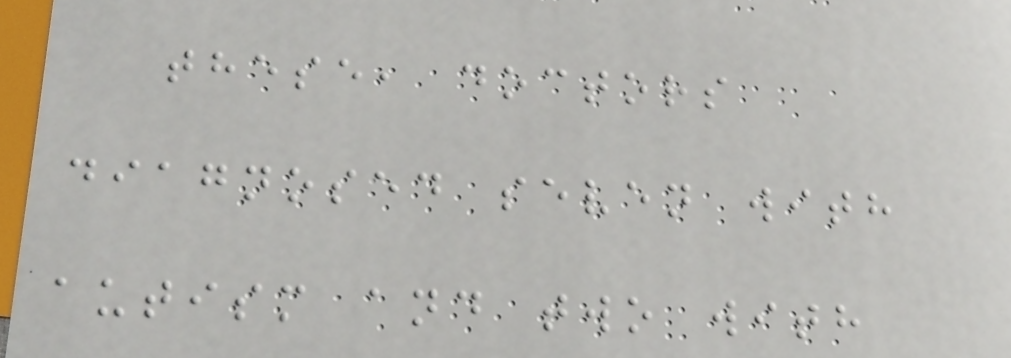these, doctors
diagnosed seven with
autism and two with
